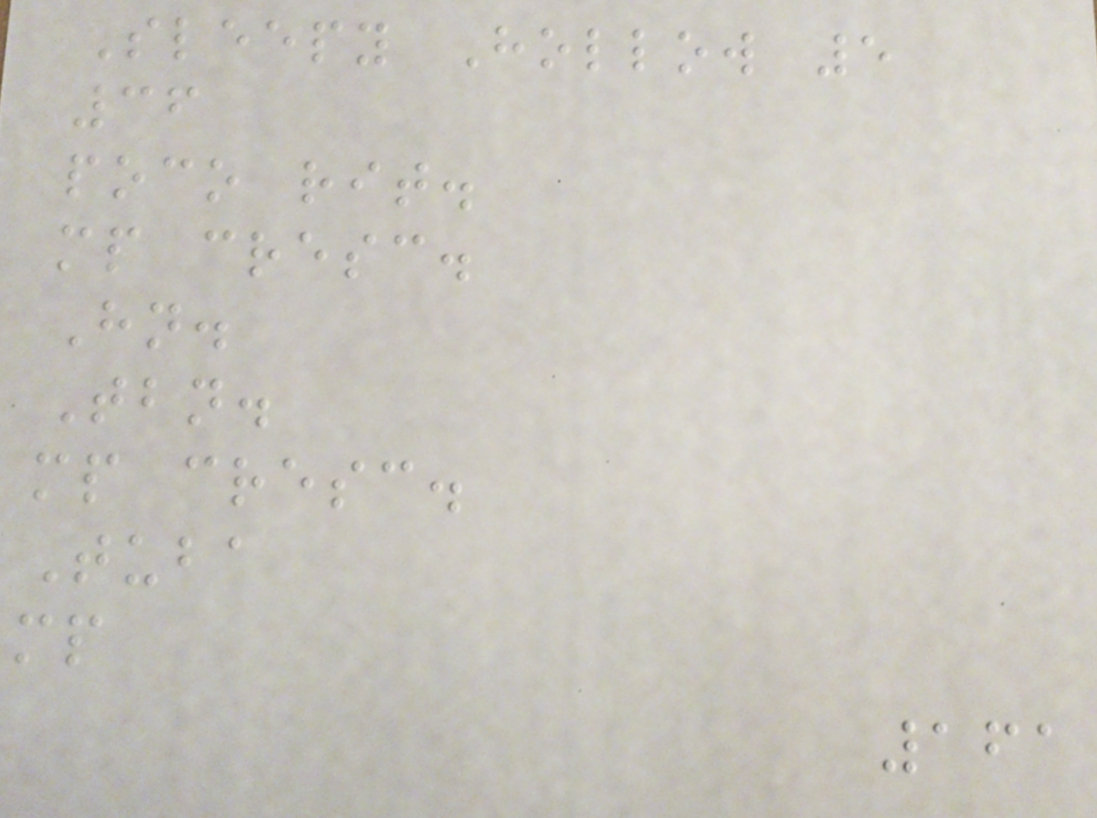Sleepy Hollow 5
36
poco rit.
mp cresc.
Hn.
Tbn.
mp cresc.
Tuba
mp
161
